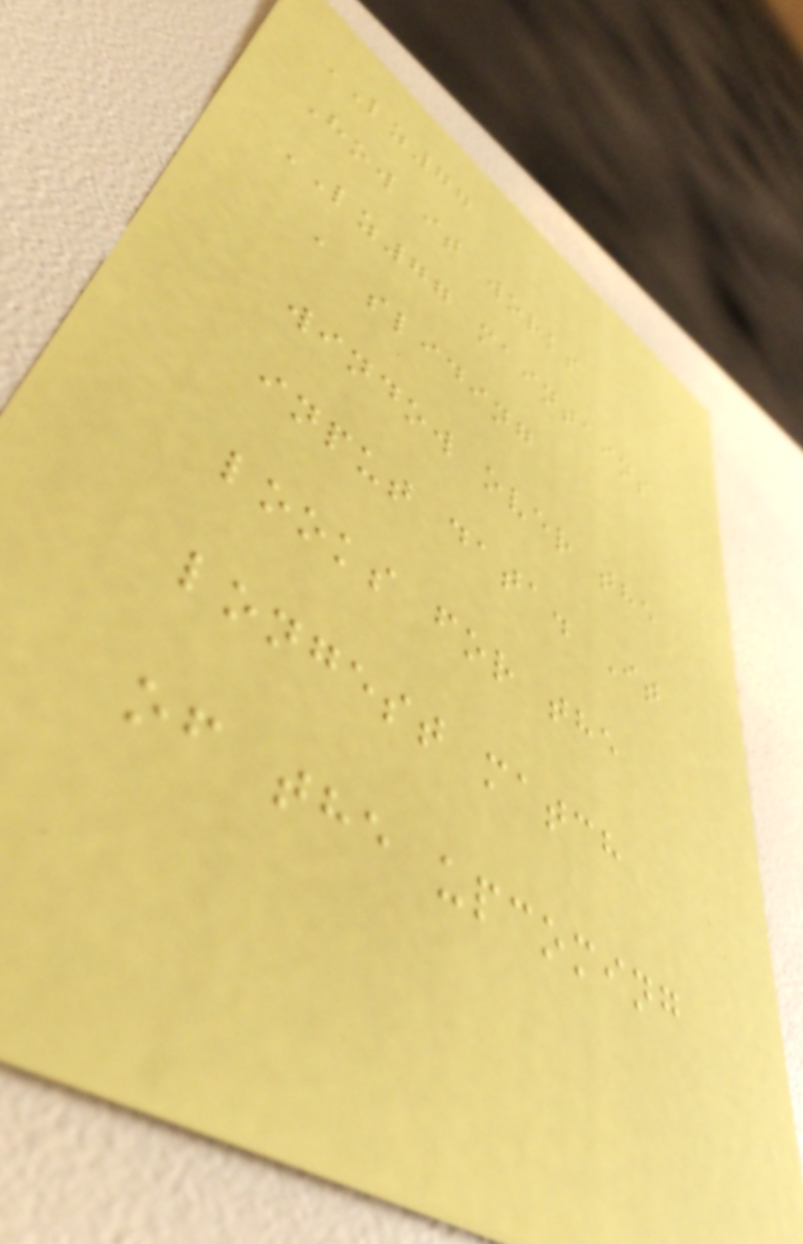LZ77
How it works
LZ77 maintains
a sliding
window over the
input data. It
looks for the
longest match
of the upcoming
